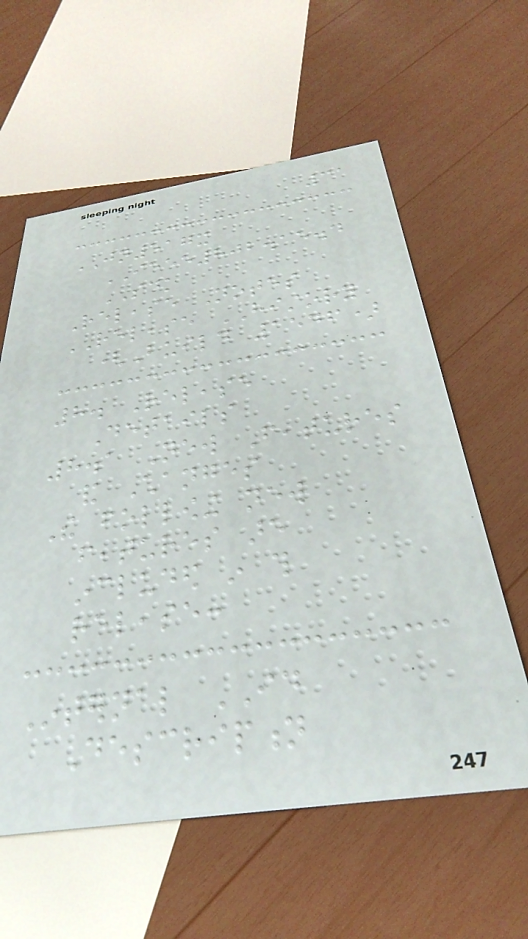31
JN517x
IEEE802.15.4
SDK
Release Notes
RELEASE HISTORY
(Build 1546)
8. Release
Details
8.1 New Features
and Changes
The following new
features are
included in this
release:
Internal ID
Description
